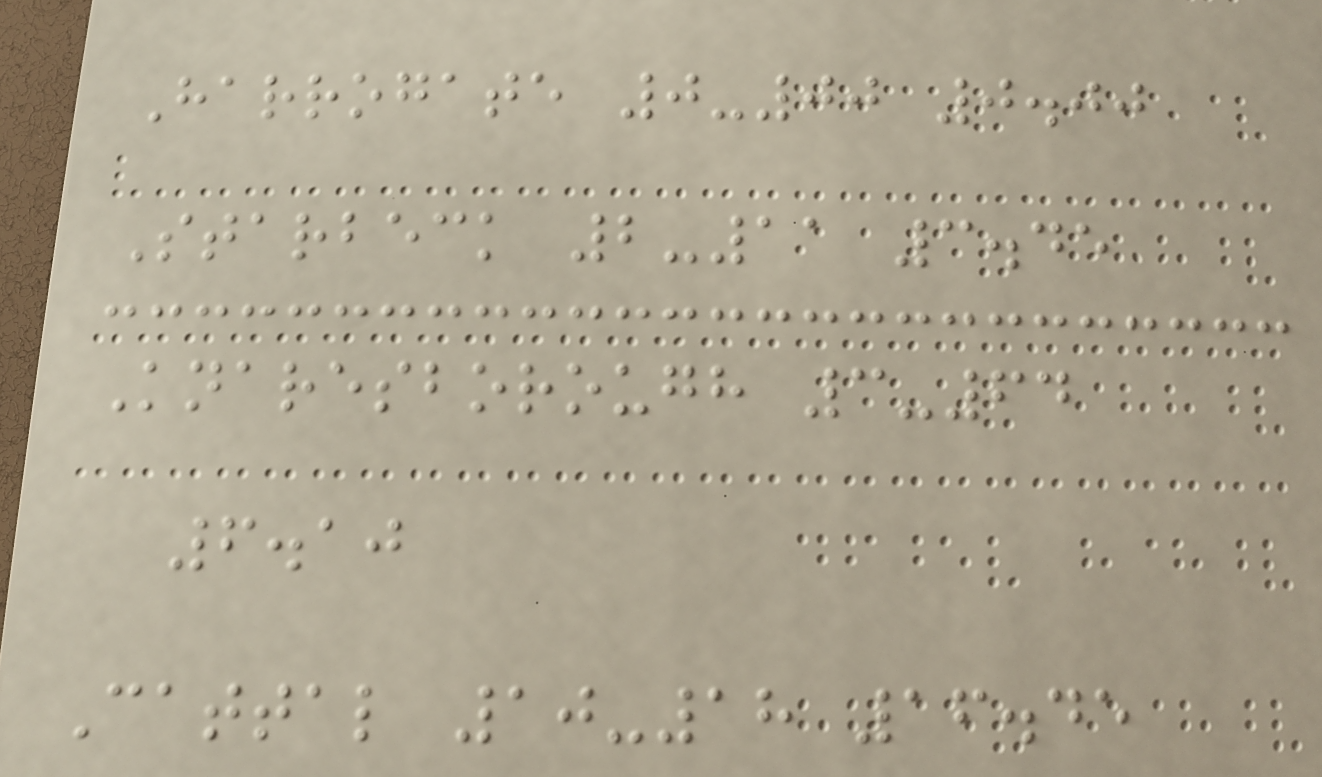Harrogate 0-00 0.00
Starbeck 2-11 3.45
Knaresborough 3-64
6.10
Cattal 10-18 16.45
